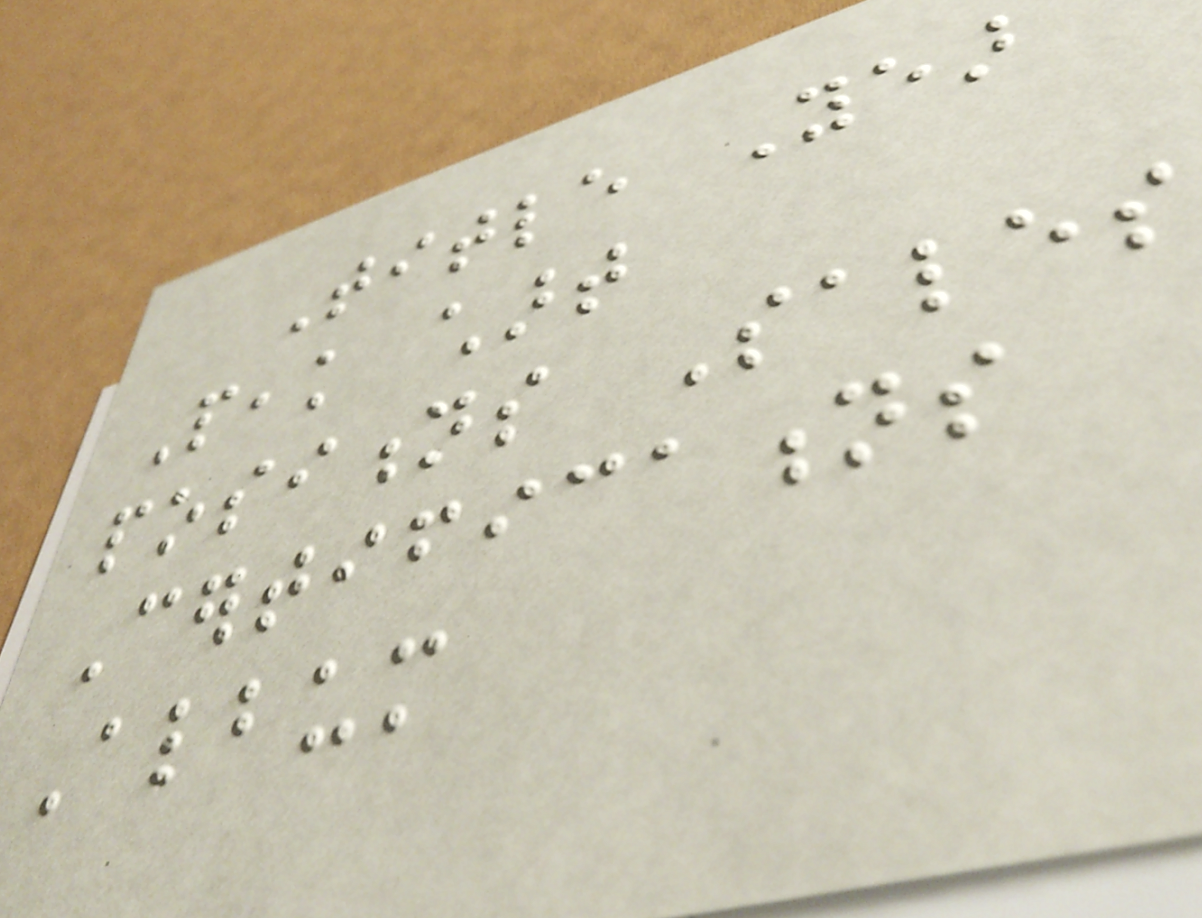Title Year
Peak chart
positions Sales
Certifications
Album
